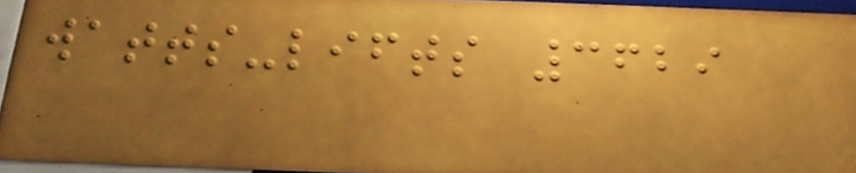watts-lifts 3629
